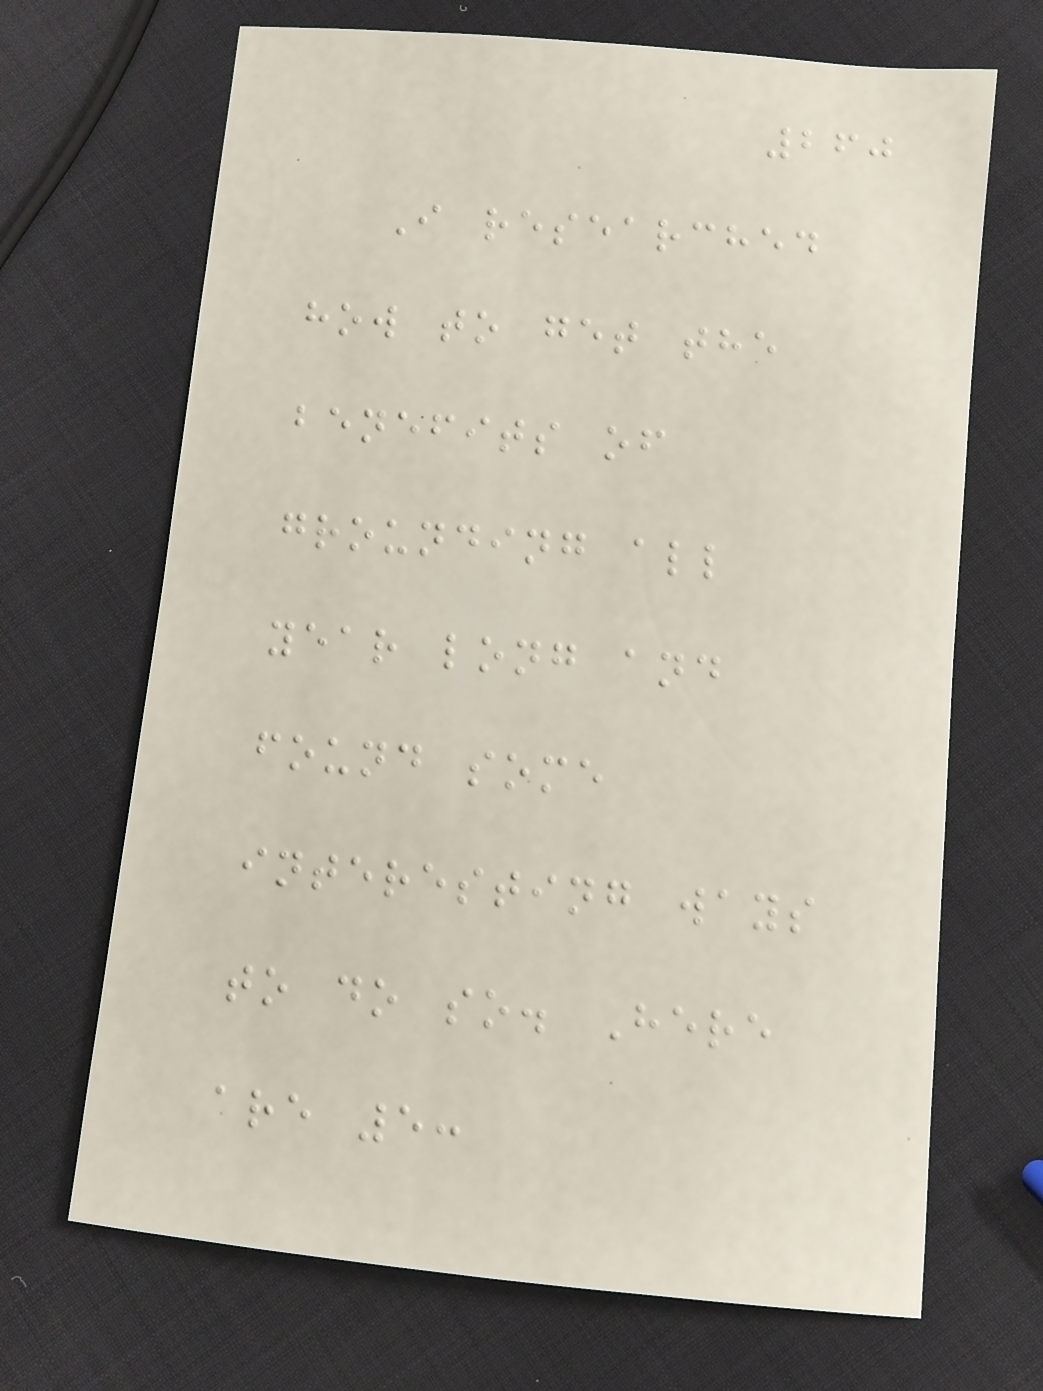260
I researched
how to get the
benefits of
grounding all
year long and
found some
interesting ways
to do so. Here
are 5:
